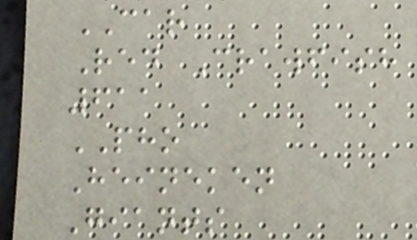CAR
Red Crawfish
611
PHO
Heineken
Giants
